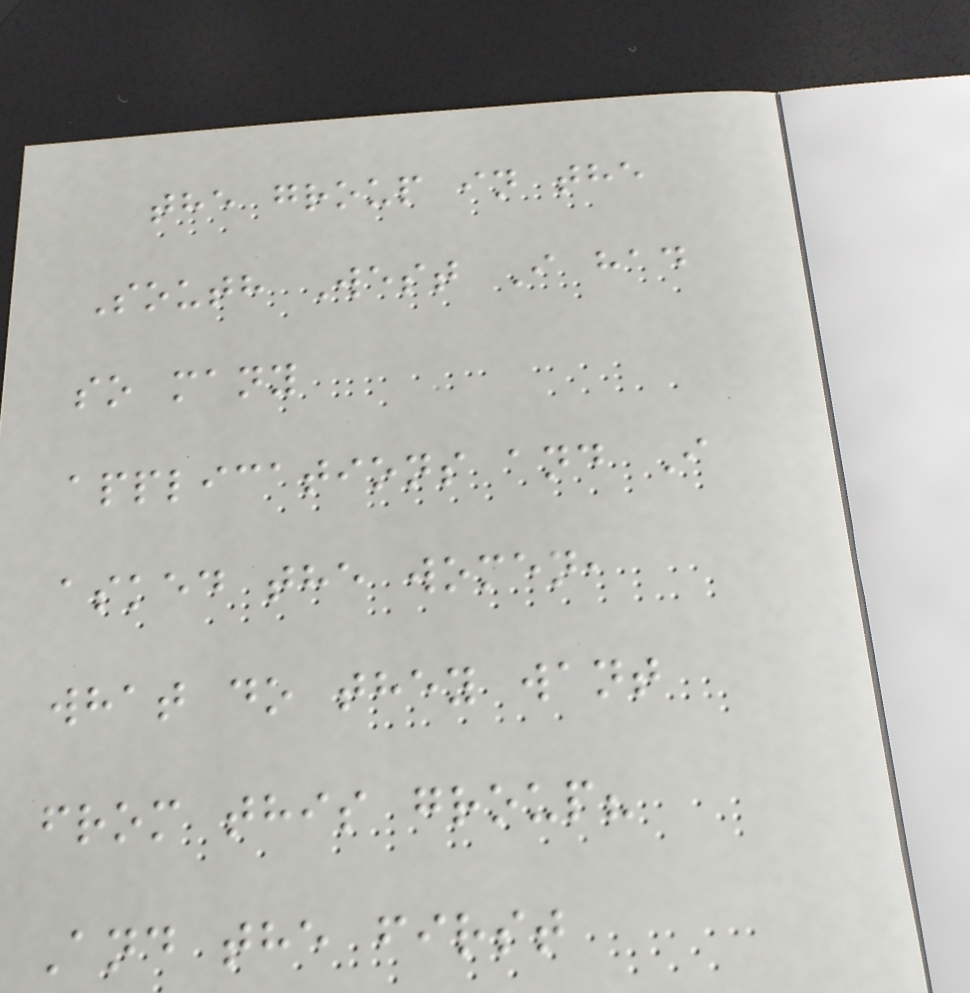the group in the
South West I had
so many
applications and I
asked the women,
what do they want
from this group?
And the first
